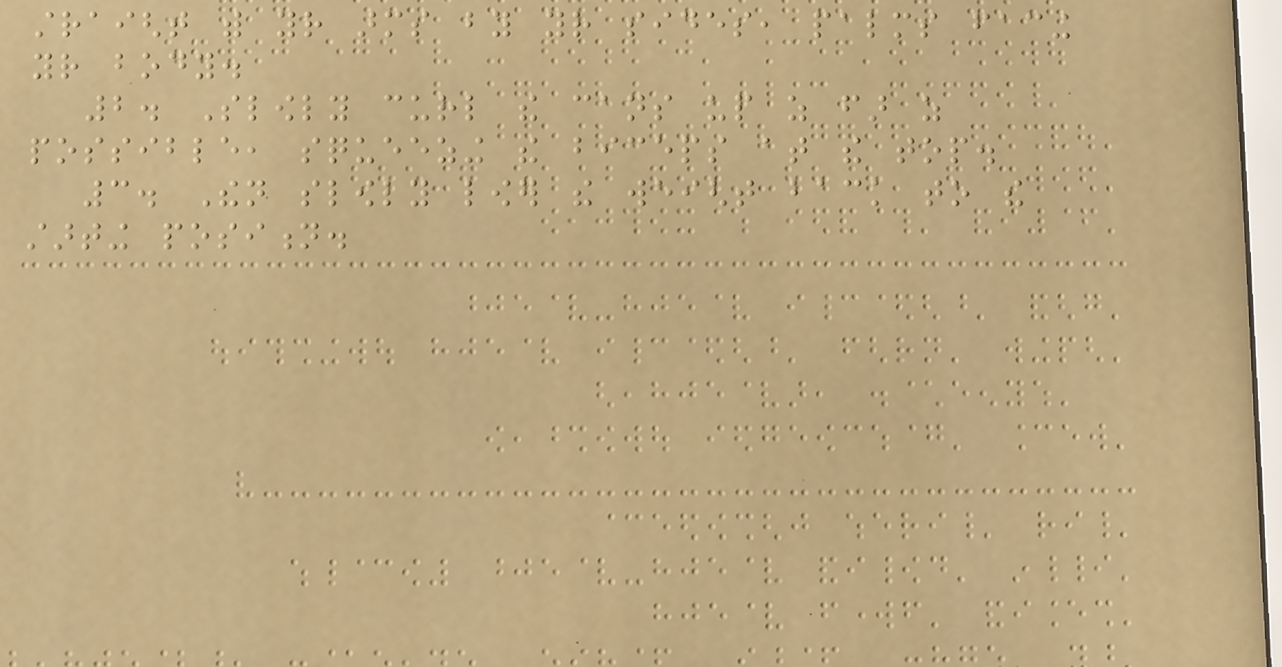straight with your arms by your sides, palms facing
your body.
2. Slowly curl the cans up as far as
possible, squeezing the biceps at the top.
3. Then slowly lower the weight back to the
starting position.
